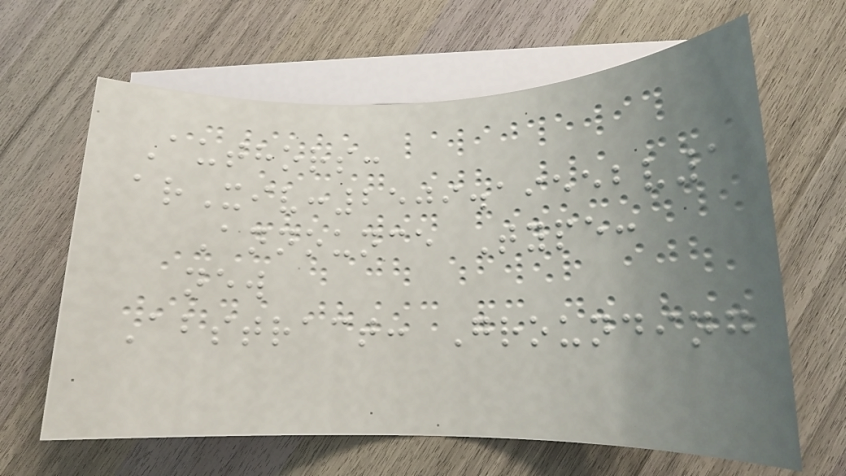Authors:
arXiv:2509.19552v1
Announce Type:
new
Abstract: Grounding
